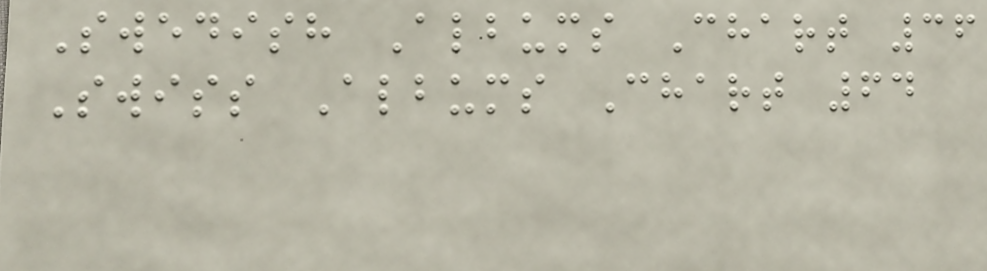Swedish Albums Chart 36
Swiss Albums Chart 64
